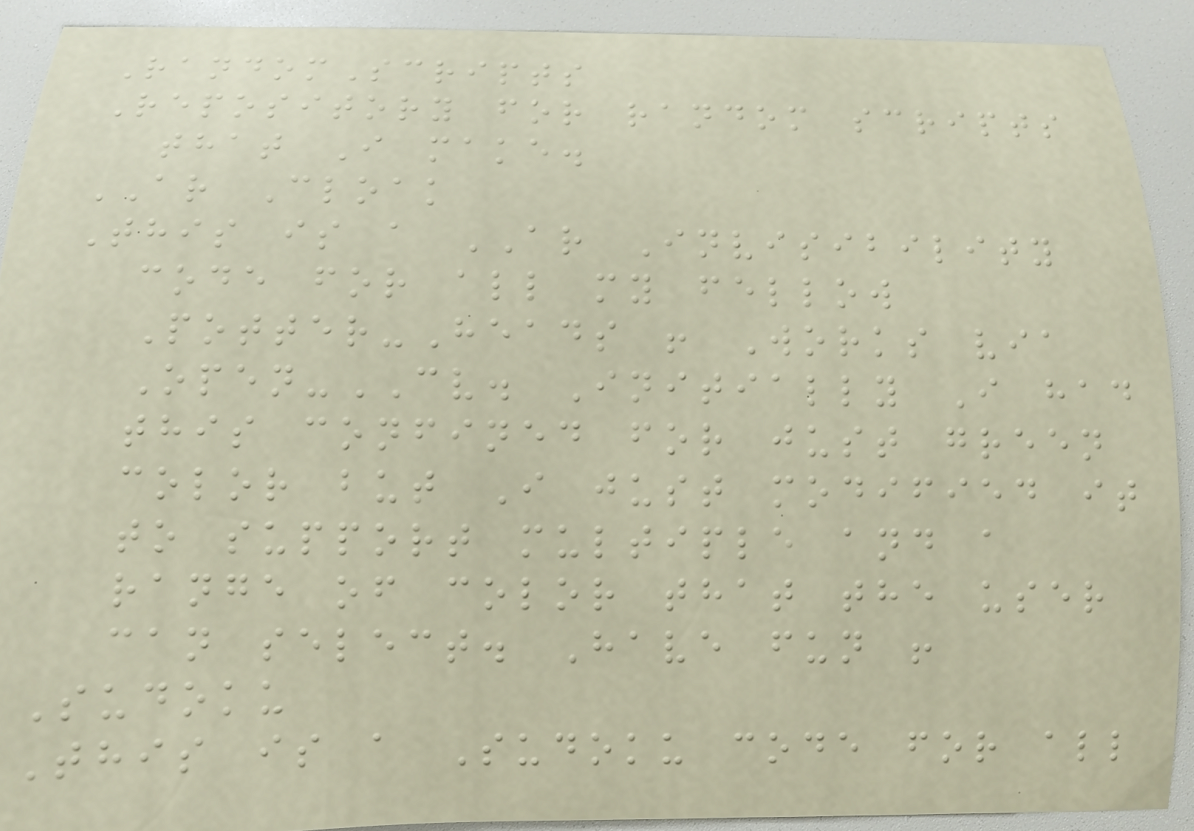RandomScripts
Repository for random scripts
that I make.
AR Cloak
This is a AR Invisibility
code for all my fellow
Potter-Heads ! Works via
Open-CV. Initially I had
this confined for just green
color but I just modified it
to support multiple and a
range of color that the user
can select. Have fun !
Sudoku
This is a Sudoku code for all
